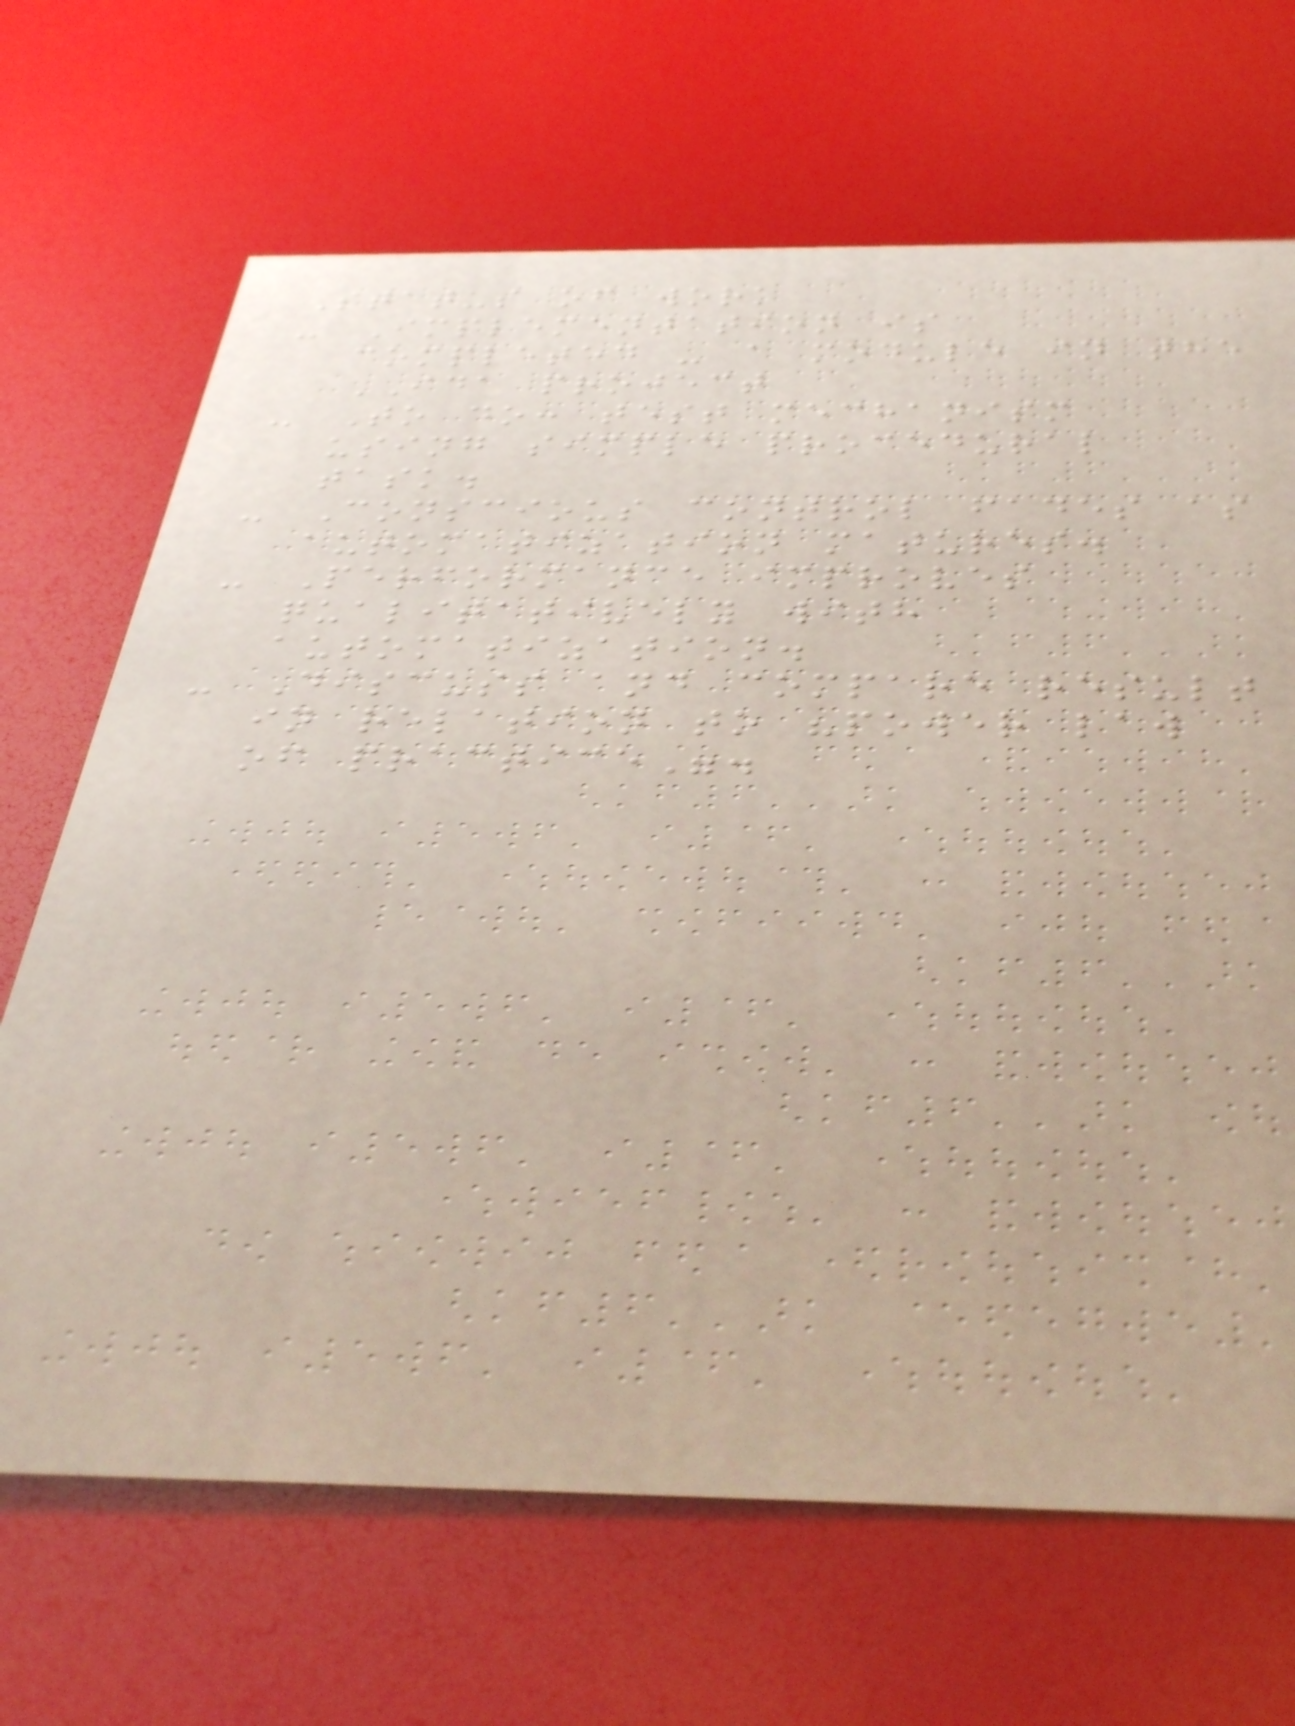Status of work
- Implementation is
completed - a module in the
IDA project
- To do: test mechanism
using simple procedural
task.
- Conscious control fades as
automatization matures.
- Performance improves
qualitatively with
automatization.
- Discuss and compare result
in relation to "power law
of practice".
